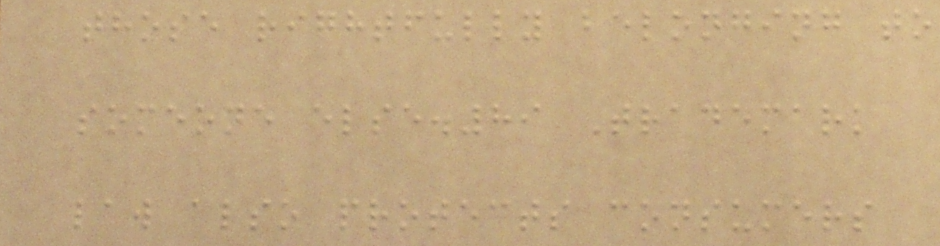those rightfully belonging to
someone else.89 Trademark
law also protects consumers
